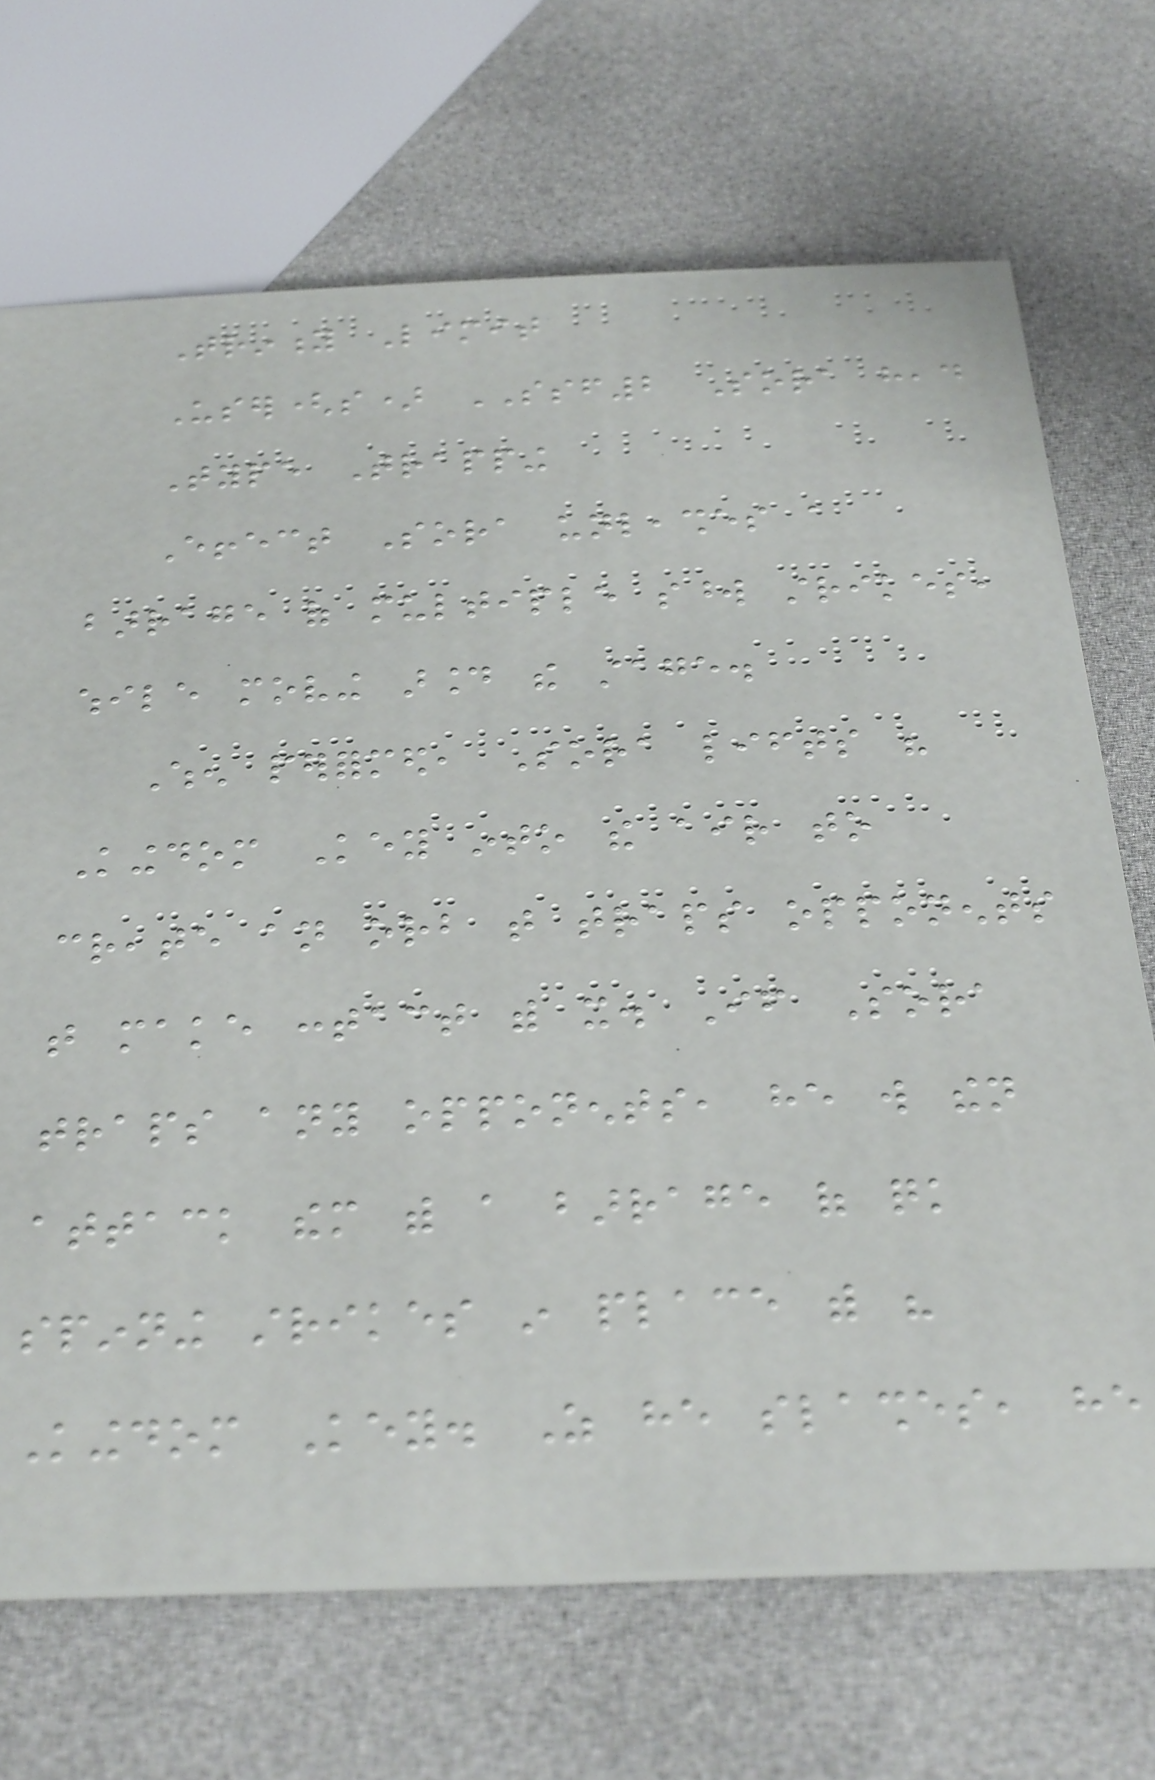Trinity Limit
User(s) SSF2 Sora head
Type Trapping
Effect Sora unleashes a
barrage of multiple sword strikes,
while moving around the stage.
When performed, Sora lifts his
Kingdom Key into the air to
create an orb that traps opponents
that make contact with it. If Sora
traps any opponents, he will then
attack them with a barrage of quick
spinning strikes in place with his
Kingdom Key. As he slashes, he
